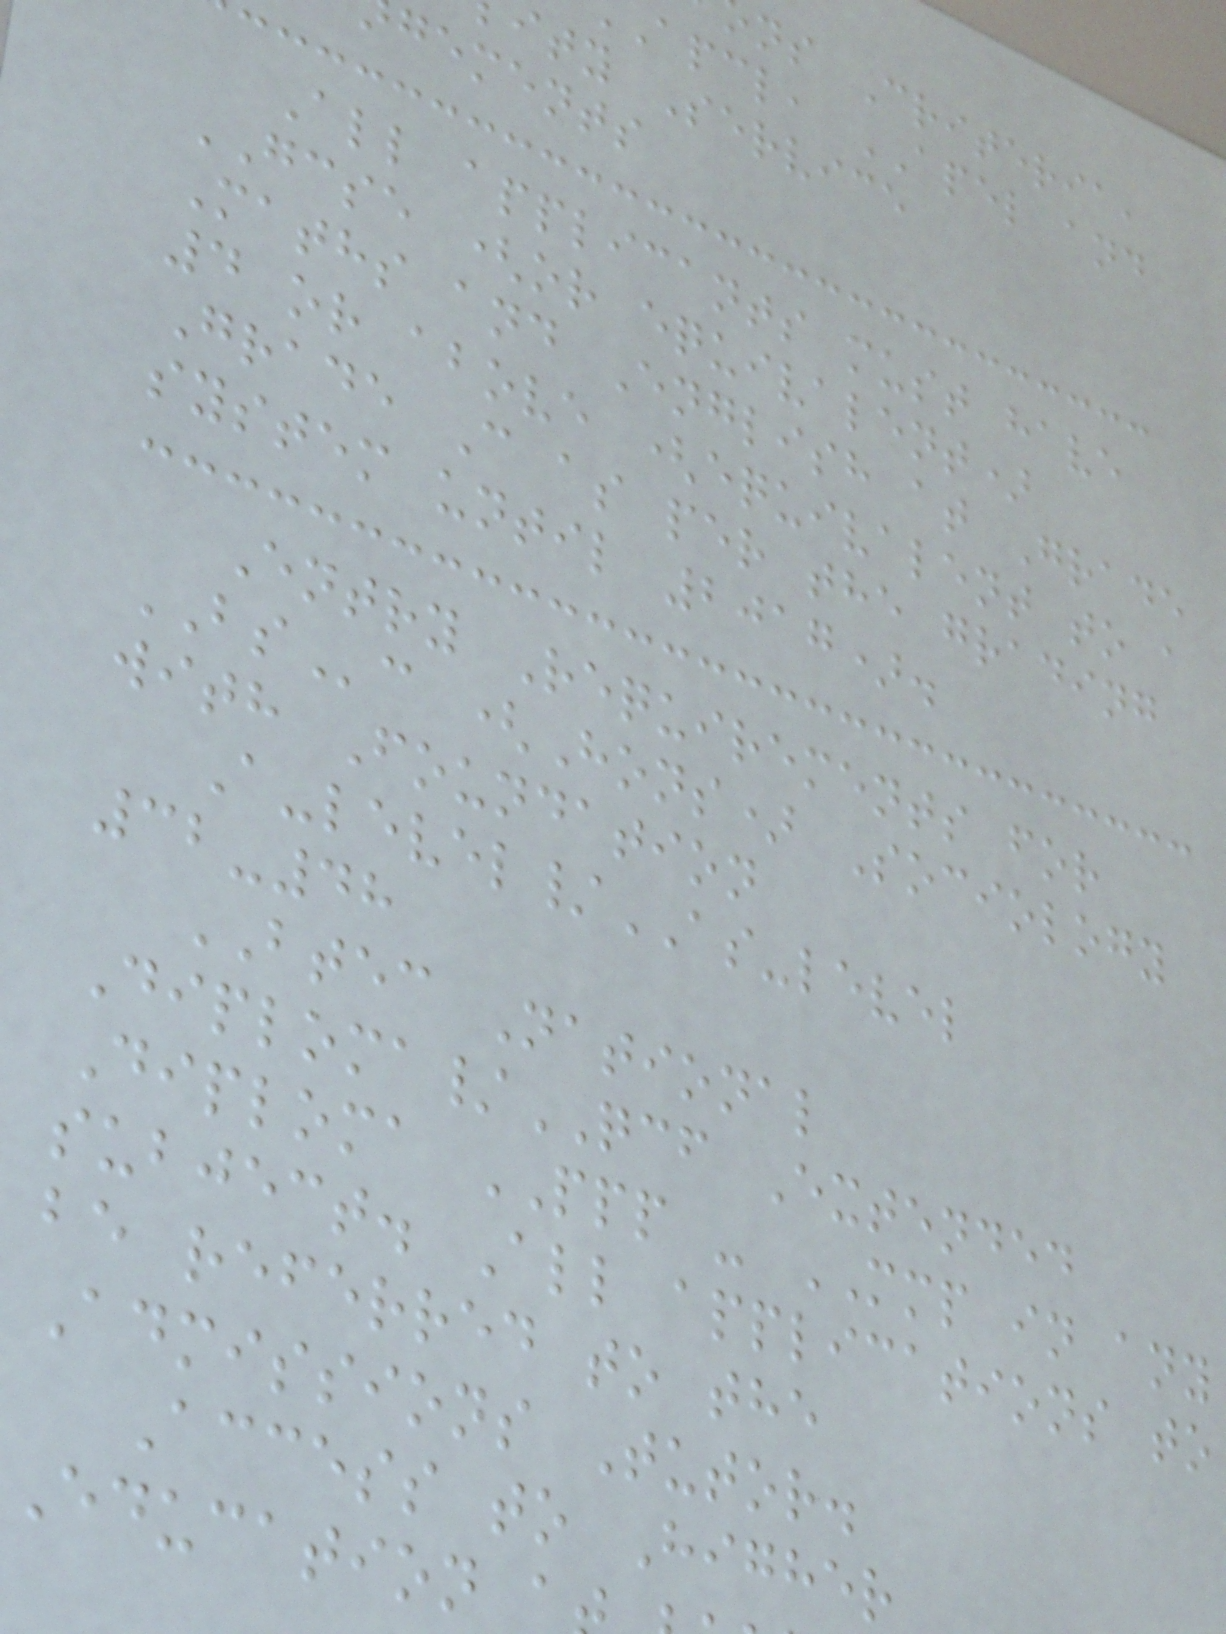ns Criteria,
apcl, APEL and
ity Service
gements
All applicants must have
GCSE (or equivalent)
Maths and English at Grade
4 or above (equivalent to a
Grade C as per the grading
system until 2017).
Entry Requirements for
BSc (Hons) Sociology
with Foundation
A-level/AS-level
32-48
BTEC National
Diploma/QCF Extended
Diploma PPP - MMP in any
subject. All applications to
be referred to the
Admissions Tutor.
Access to Higher
Education
